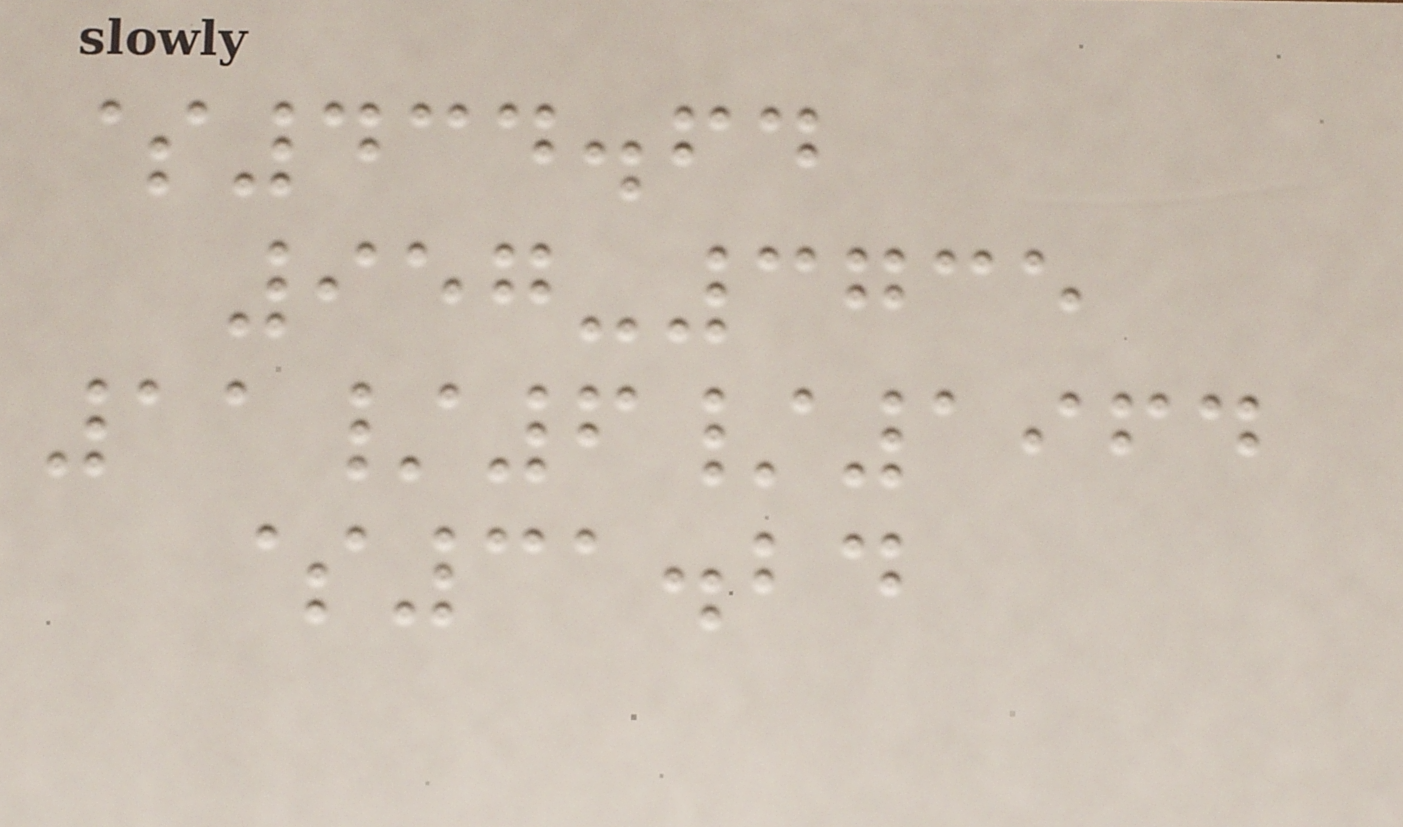$434.64
957-3735
11/6/1964
$31.24
